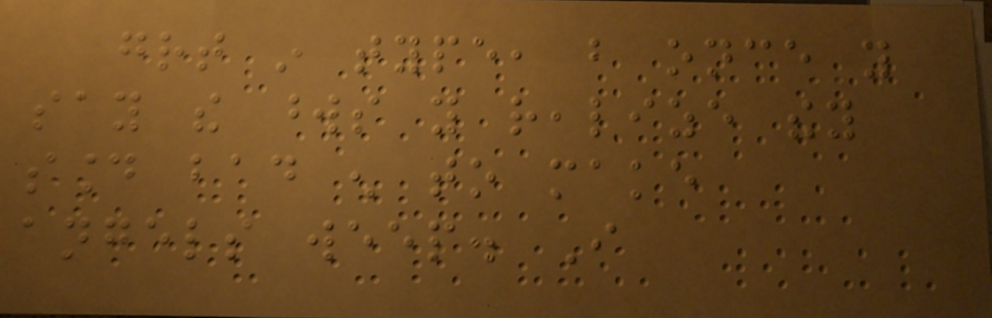great in type, but once you
say the words you realize they
sound bad enough to make
angels weep. I
